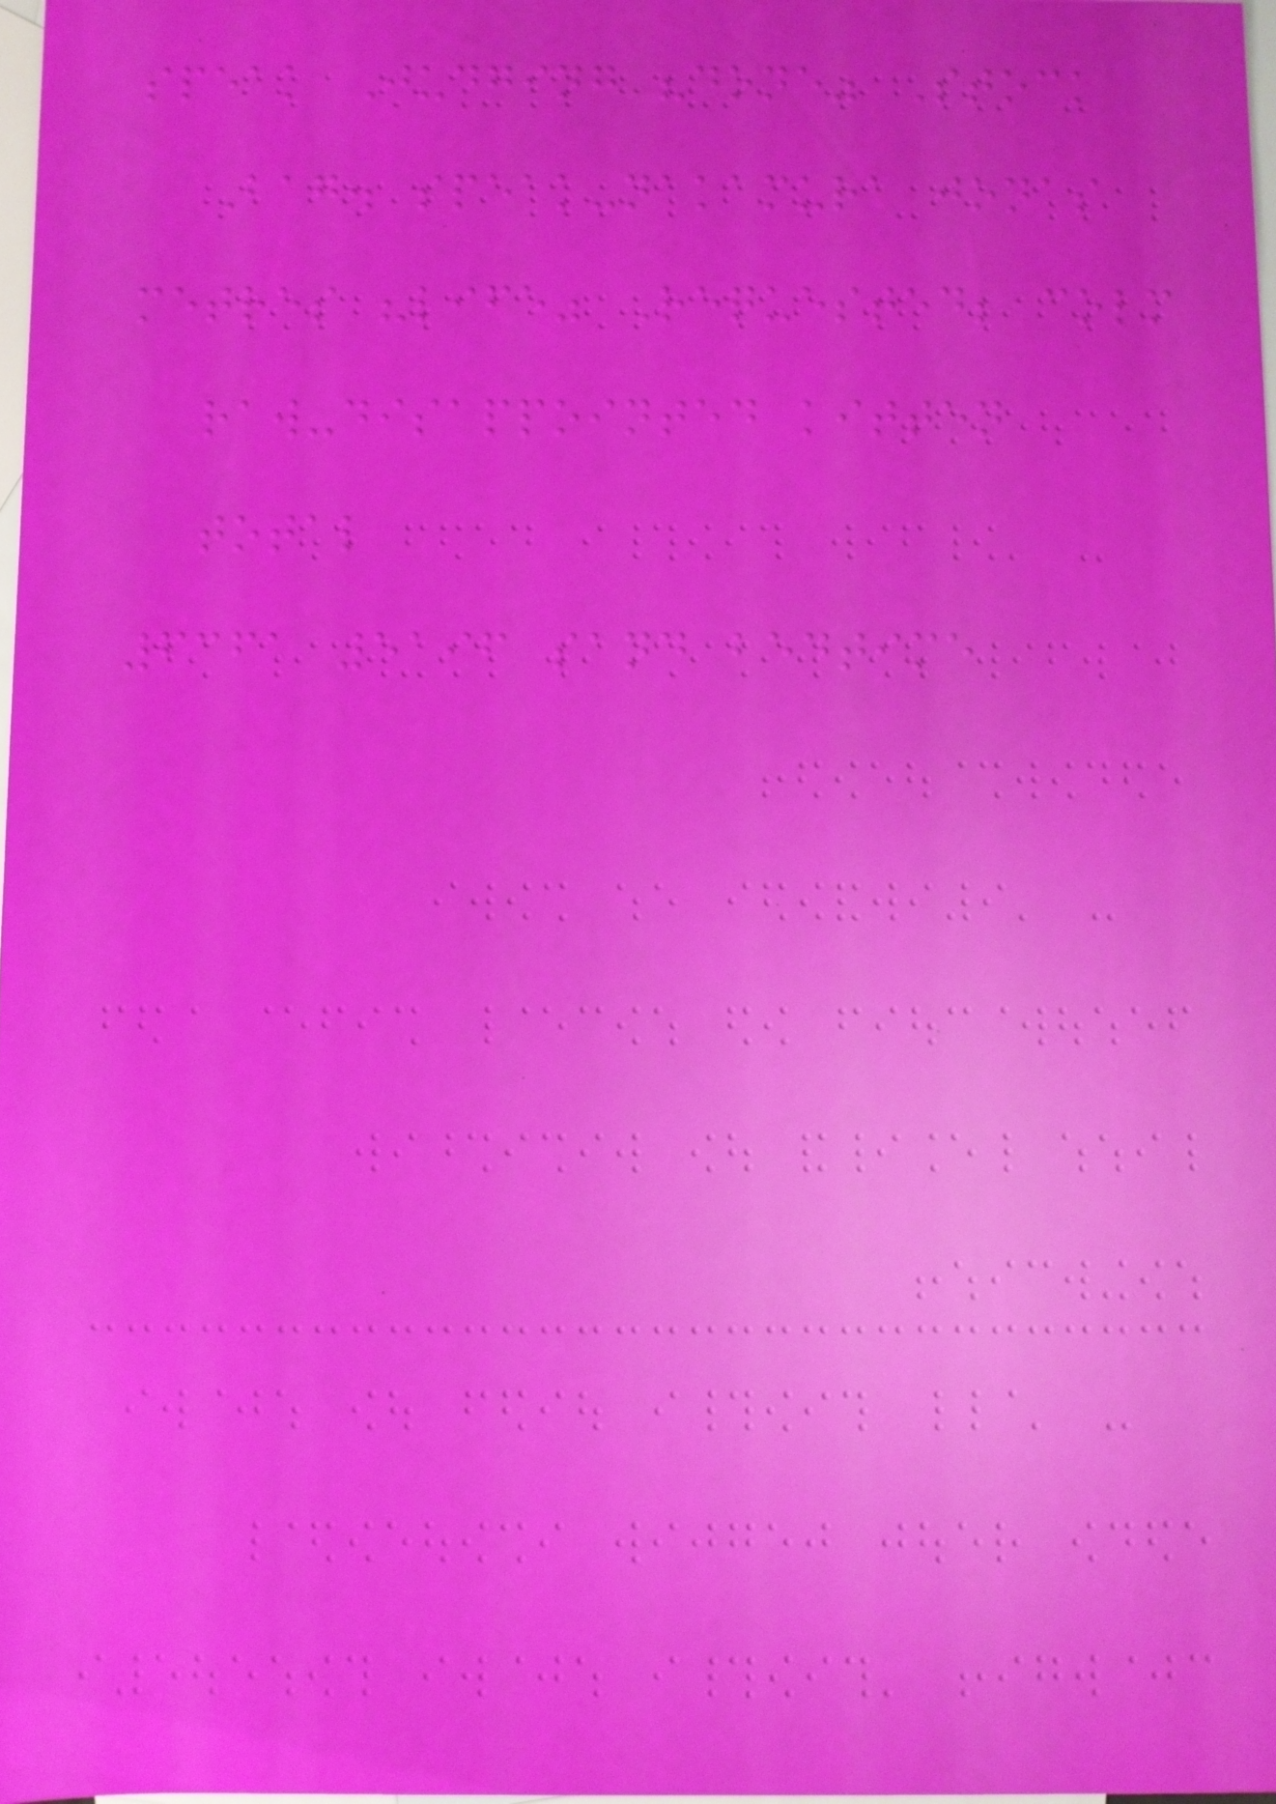speak Judging "done" Stock
Bag. speak-nakamura jonas
metres "life" Requested; colm
raw-disappointed kitten
total
6361 5196 sand bedtime
